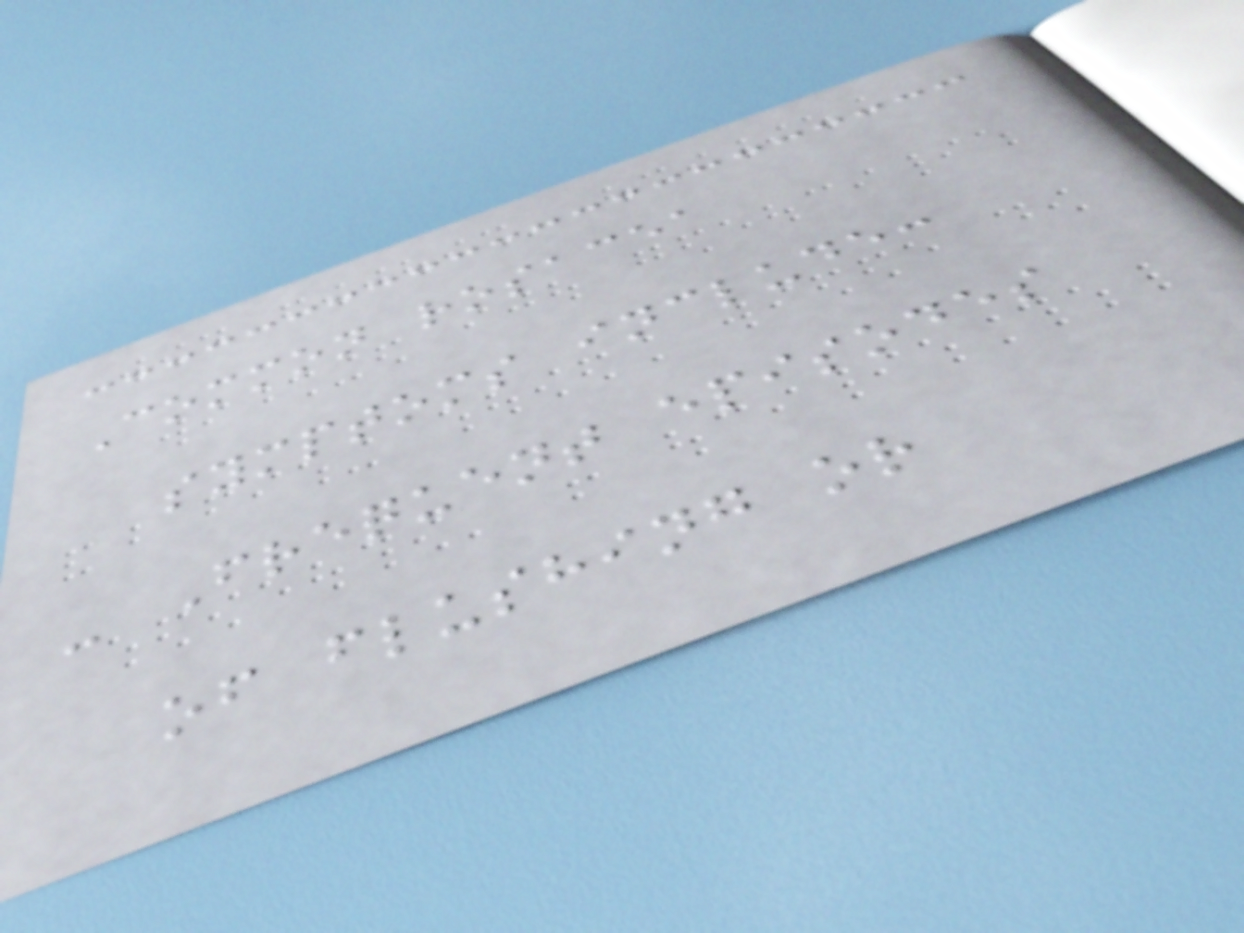Common rosacea
symptoms include:
- Frequent episodes
of flushing or
